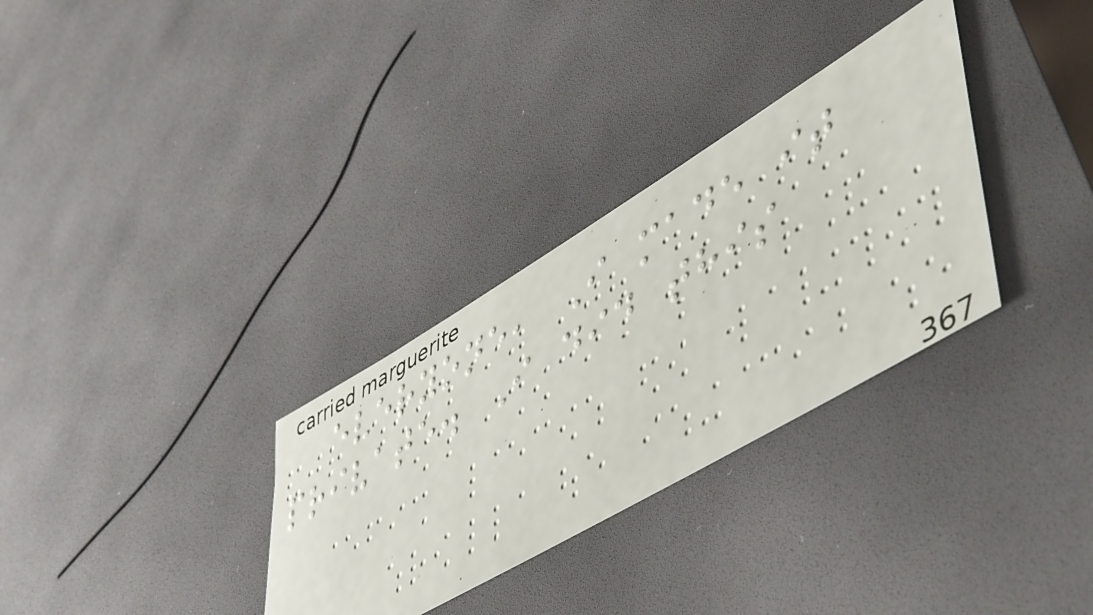everyone, I made it
private. I did this
